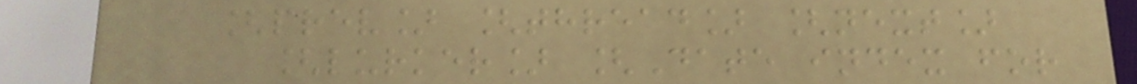[prev] [thread] [next]
[lurker] [Date index for
